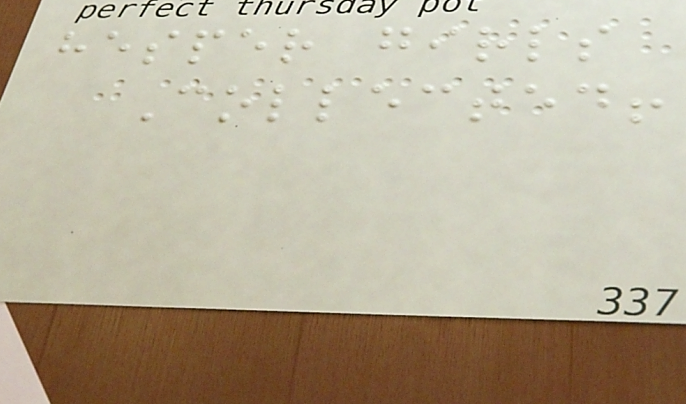hesper girls
Collected!
